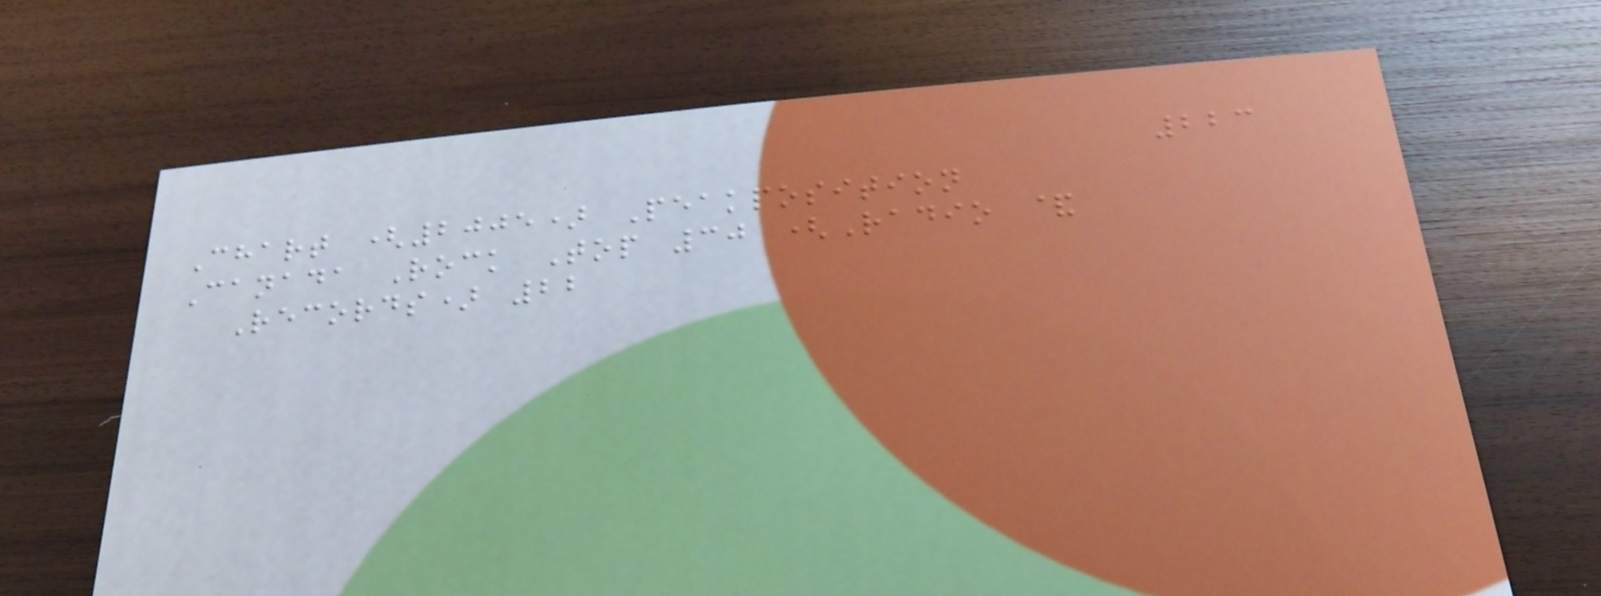223
Chart (2005) Peakposition
Canada Rock Top 30 (Radio &
Records) 22
